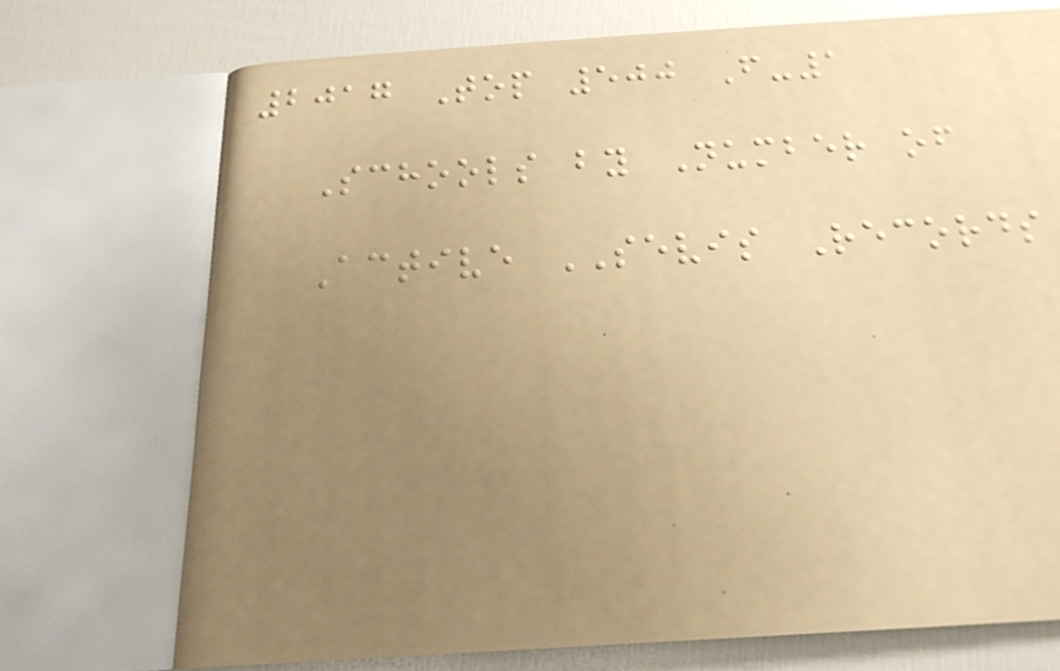2017 Top 500 F-1
Schools by Number of
Active SEVIS Records
